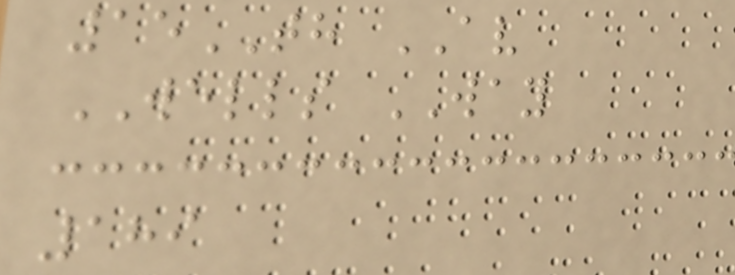15TH AV
WELLS WAY
189
